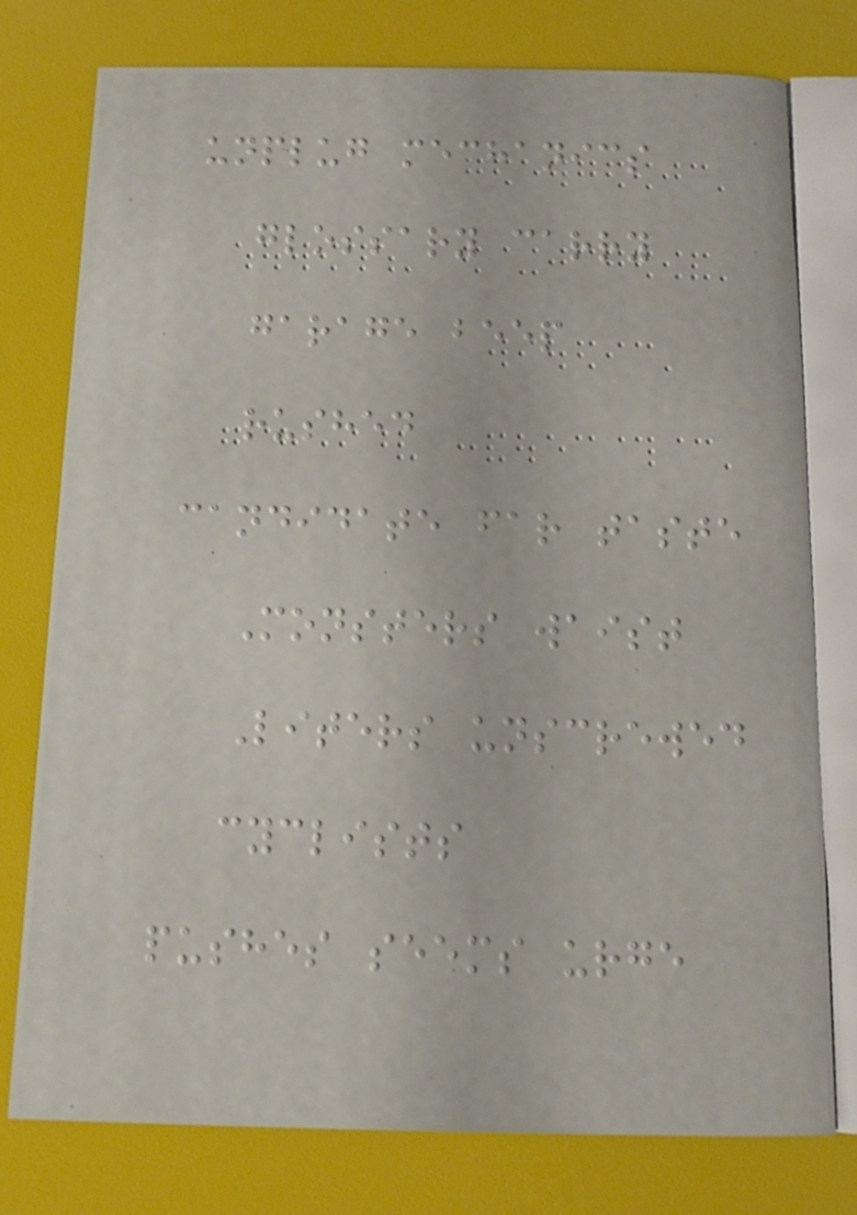unplug mechanics
glossary carry
garage beep
rushed
candidate far taste
Monsters waist
Liters unscrewed
cyclists
pushes seems urge
